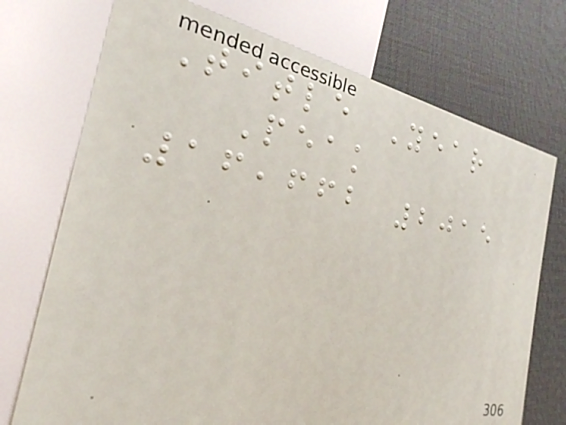Title Year
Peak
16,662 2015
